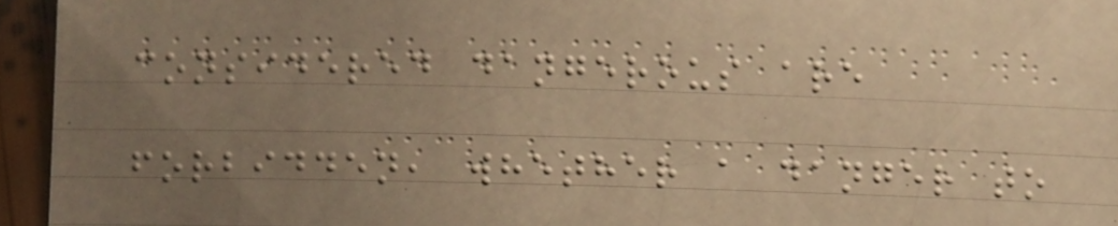considered dangerous are
forbidden, whether a danger to
